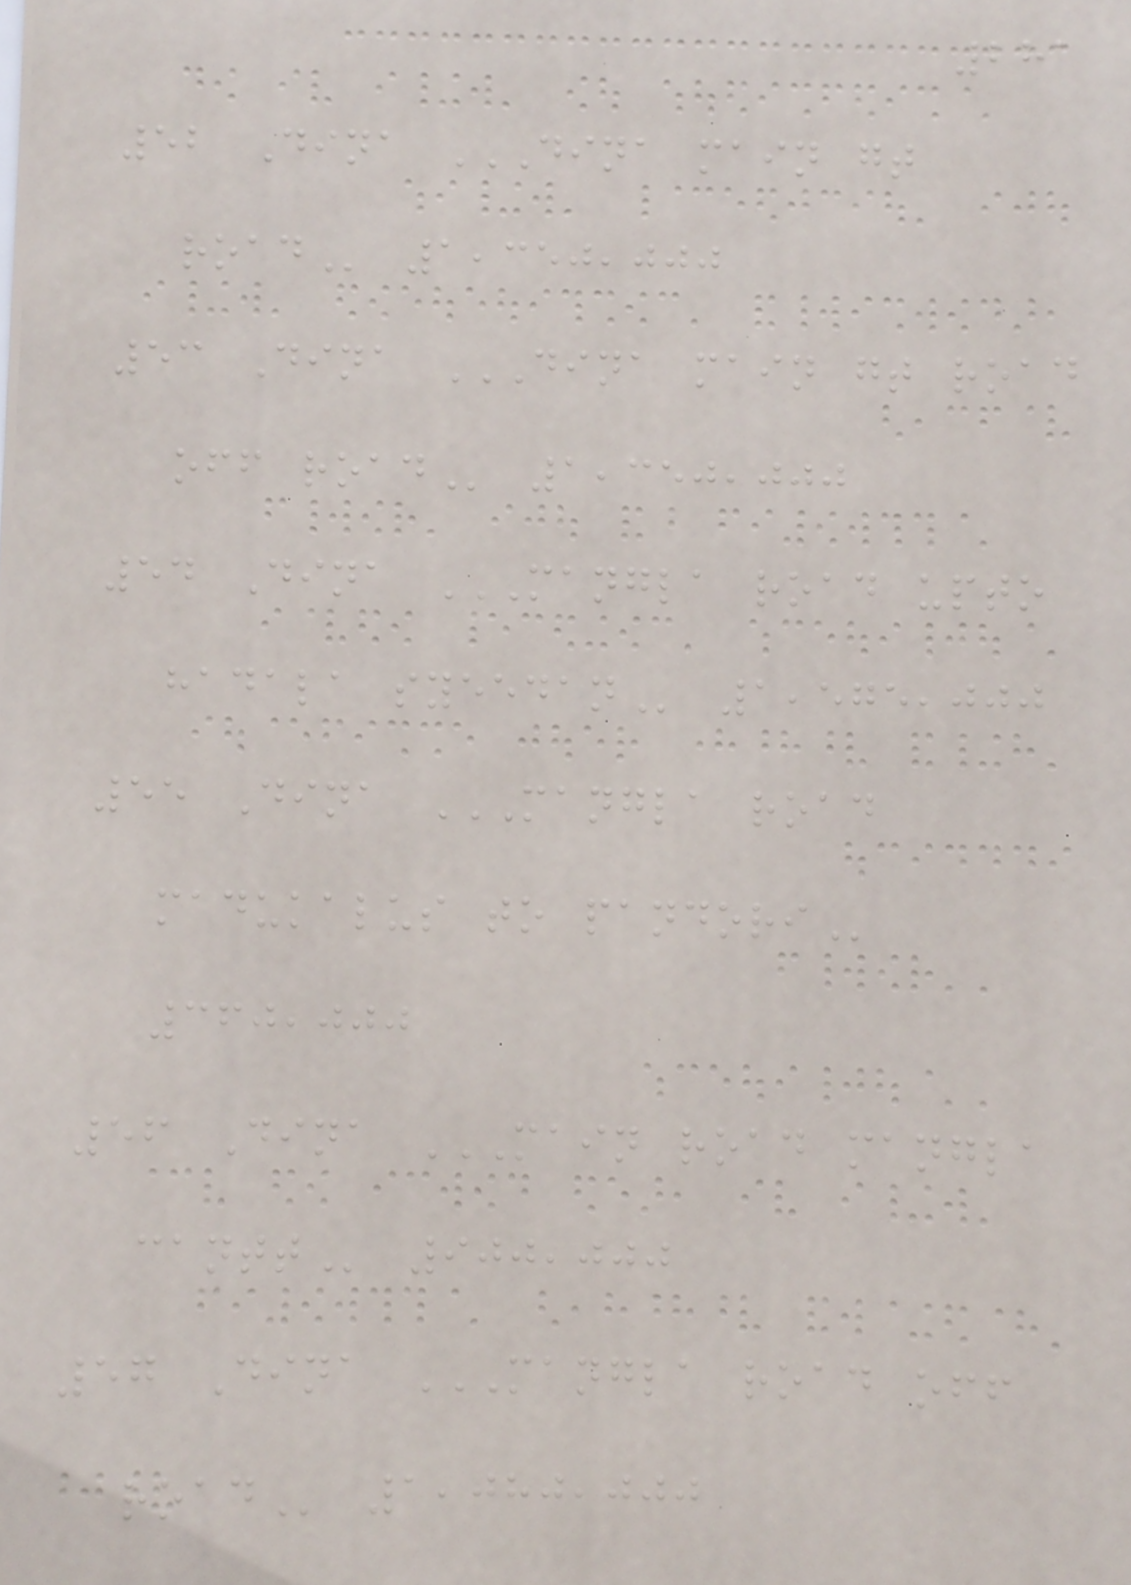281
52 Dina DINA MAIN GT
ROAD 1,350,000
53 Dina DINA MAIN GT ROAD
OFF ROAD 1,350,000
54 Dina MANGLA ROAD UPTO
HADALA SYEEDAN 1,575,000
55 Dina MANGLA ROAD
MADUKALUS TO PANDORI
360,000
56 Dina MAIN ROAD MANGLA
CANTT 900,000
57 Dina MANGLA ROAD OFF
ROAD 1,080,000
